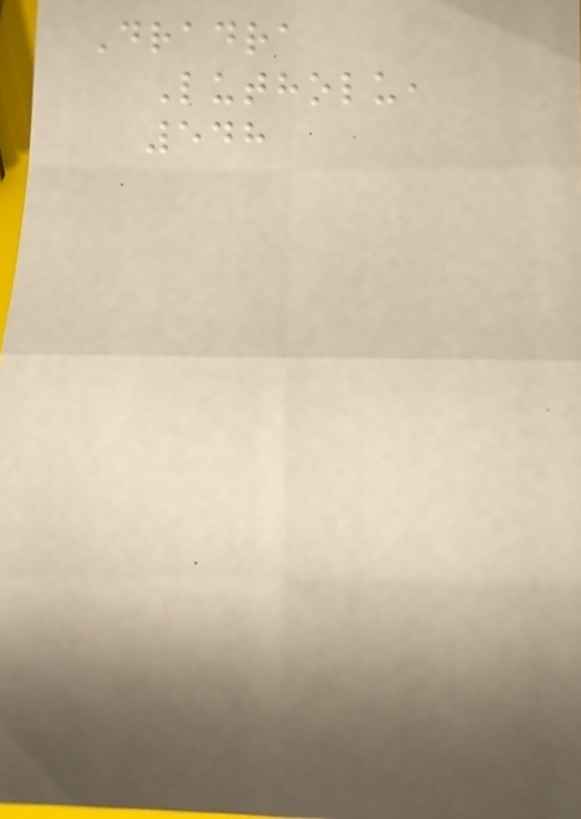Dradra
Lutholu,
548
